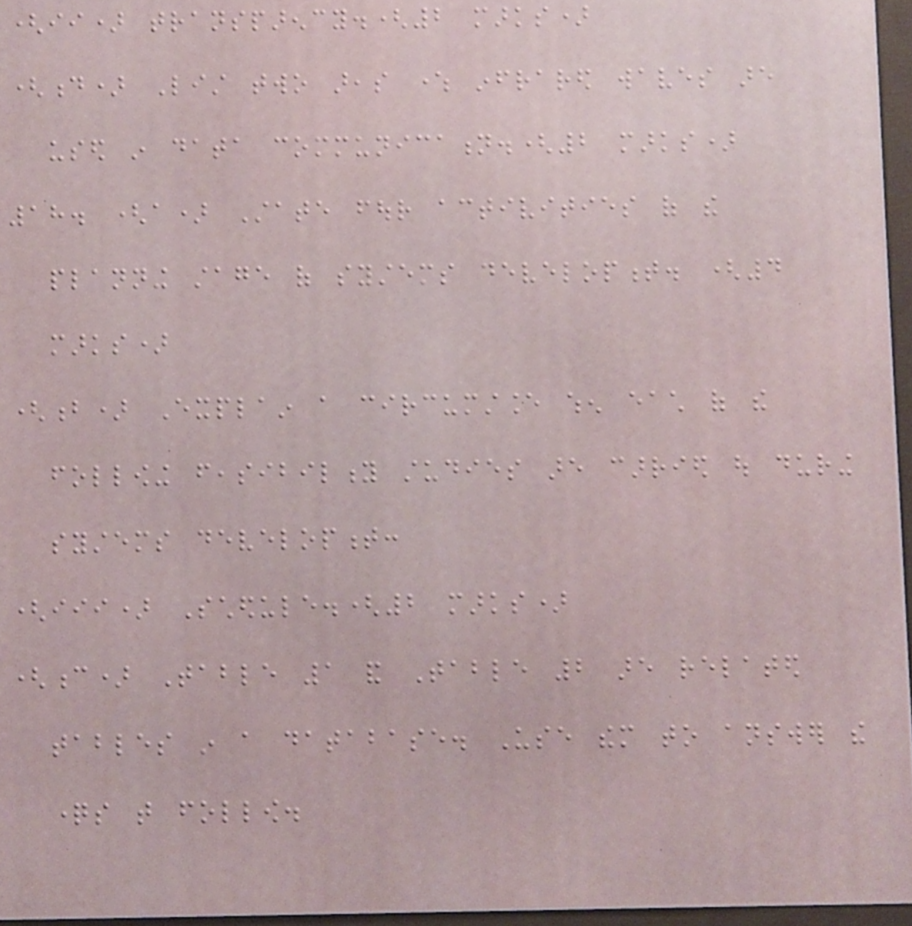(ii) transparency.(2 marks)
(d) List two areas where infrared waves are
used in data communication.(2 marks)
18. (a) State four activities of the
planning stage of systems development. (4
marks)
(b) Explain a circumstance when each of the
following feasibility studies are carried out during
systems development:
(iii) Schedule.(2 marks)
(c) Table 1 and Table 2 are related
tables in a database. Use them to answer the
questions that follow.
